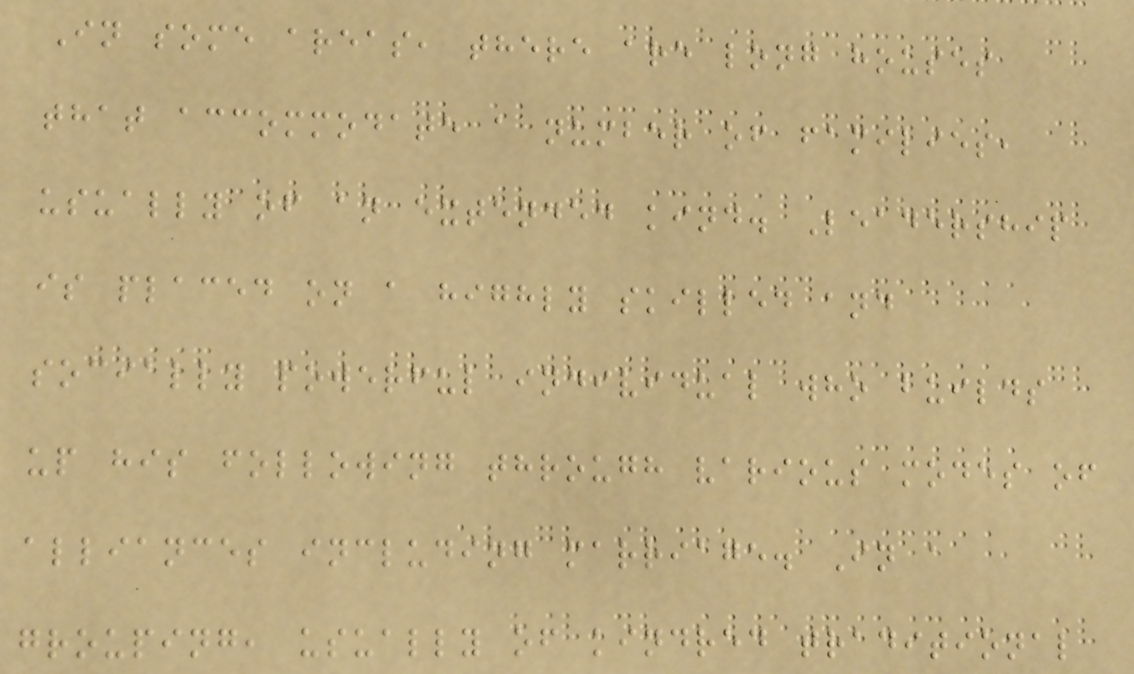In some areas, there are long houses
that accommodate a number of families,
usually of an extended kind. Leadership
is placed on a highly skilled and
socially powerful individual who builds
up his following through various modes of
alliances including marriage. In a
grouping, usually of kindred traditional
